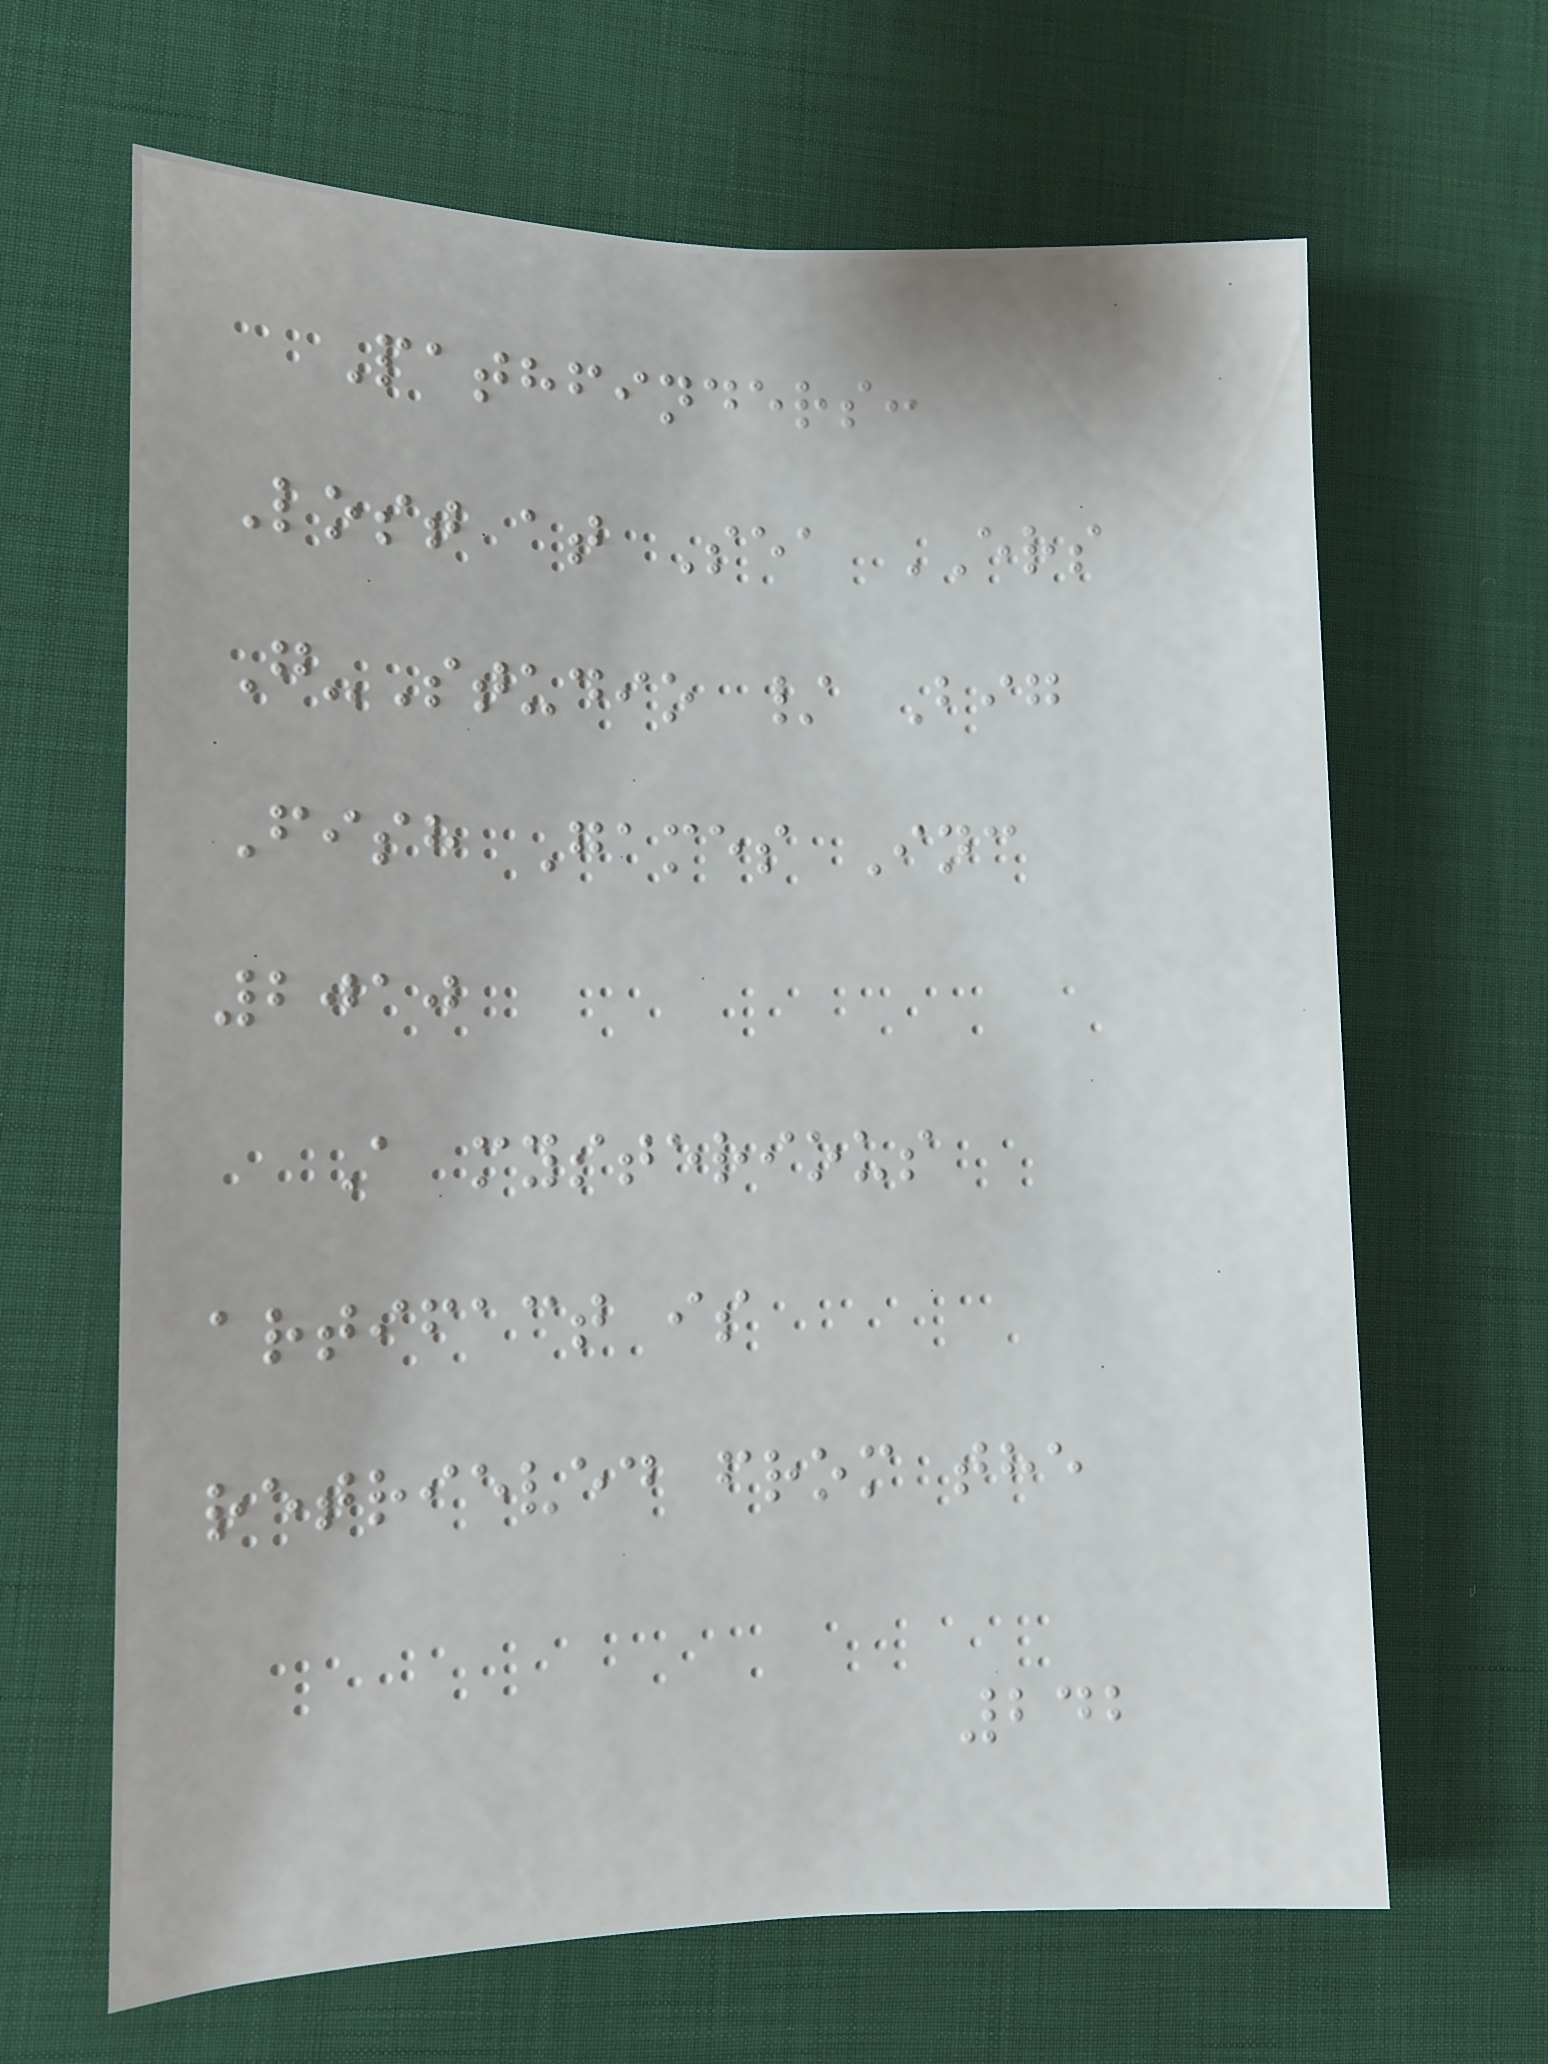Pathfinders:
Lost at Sea ERS
G-Studio / Big
Fish Games Inc
2010
A mysterious
artifact is
retrieved from the
242
